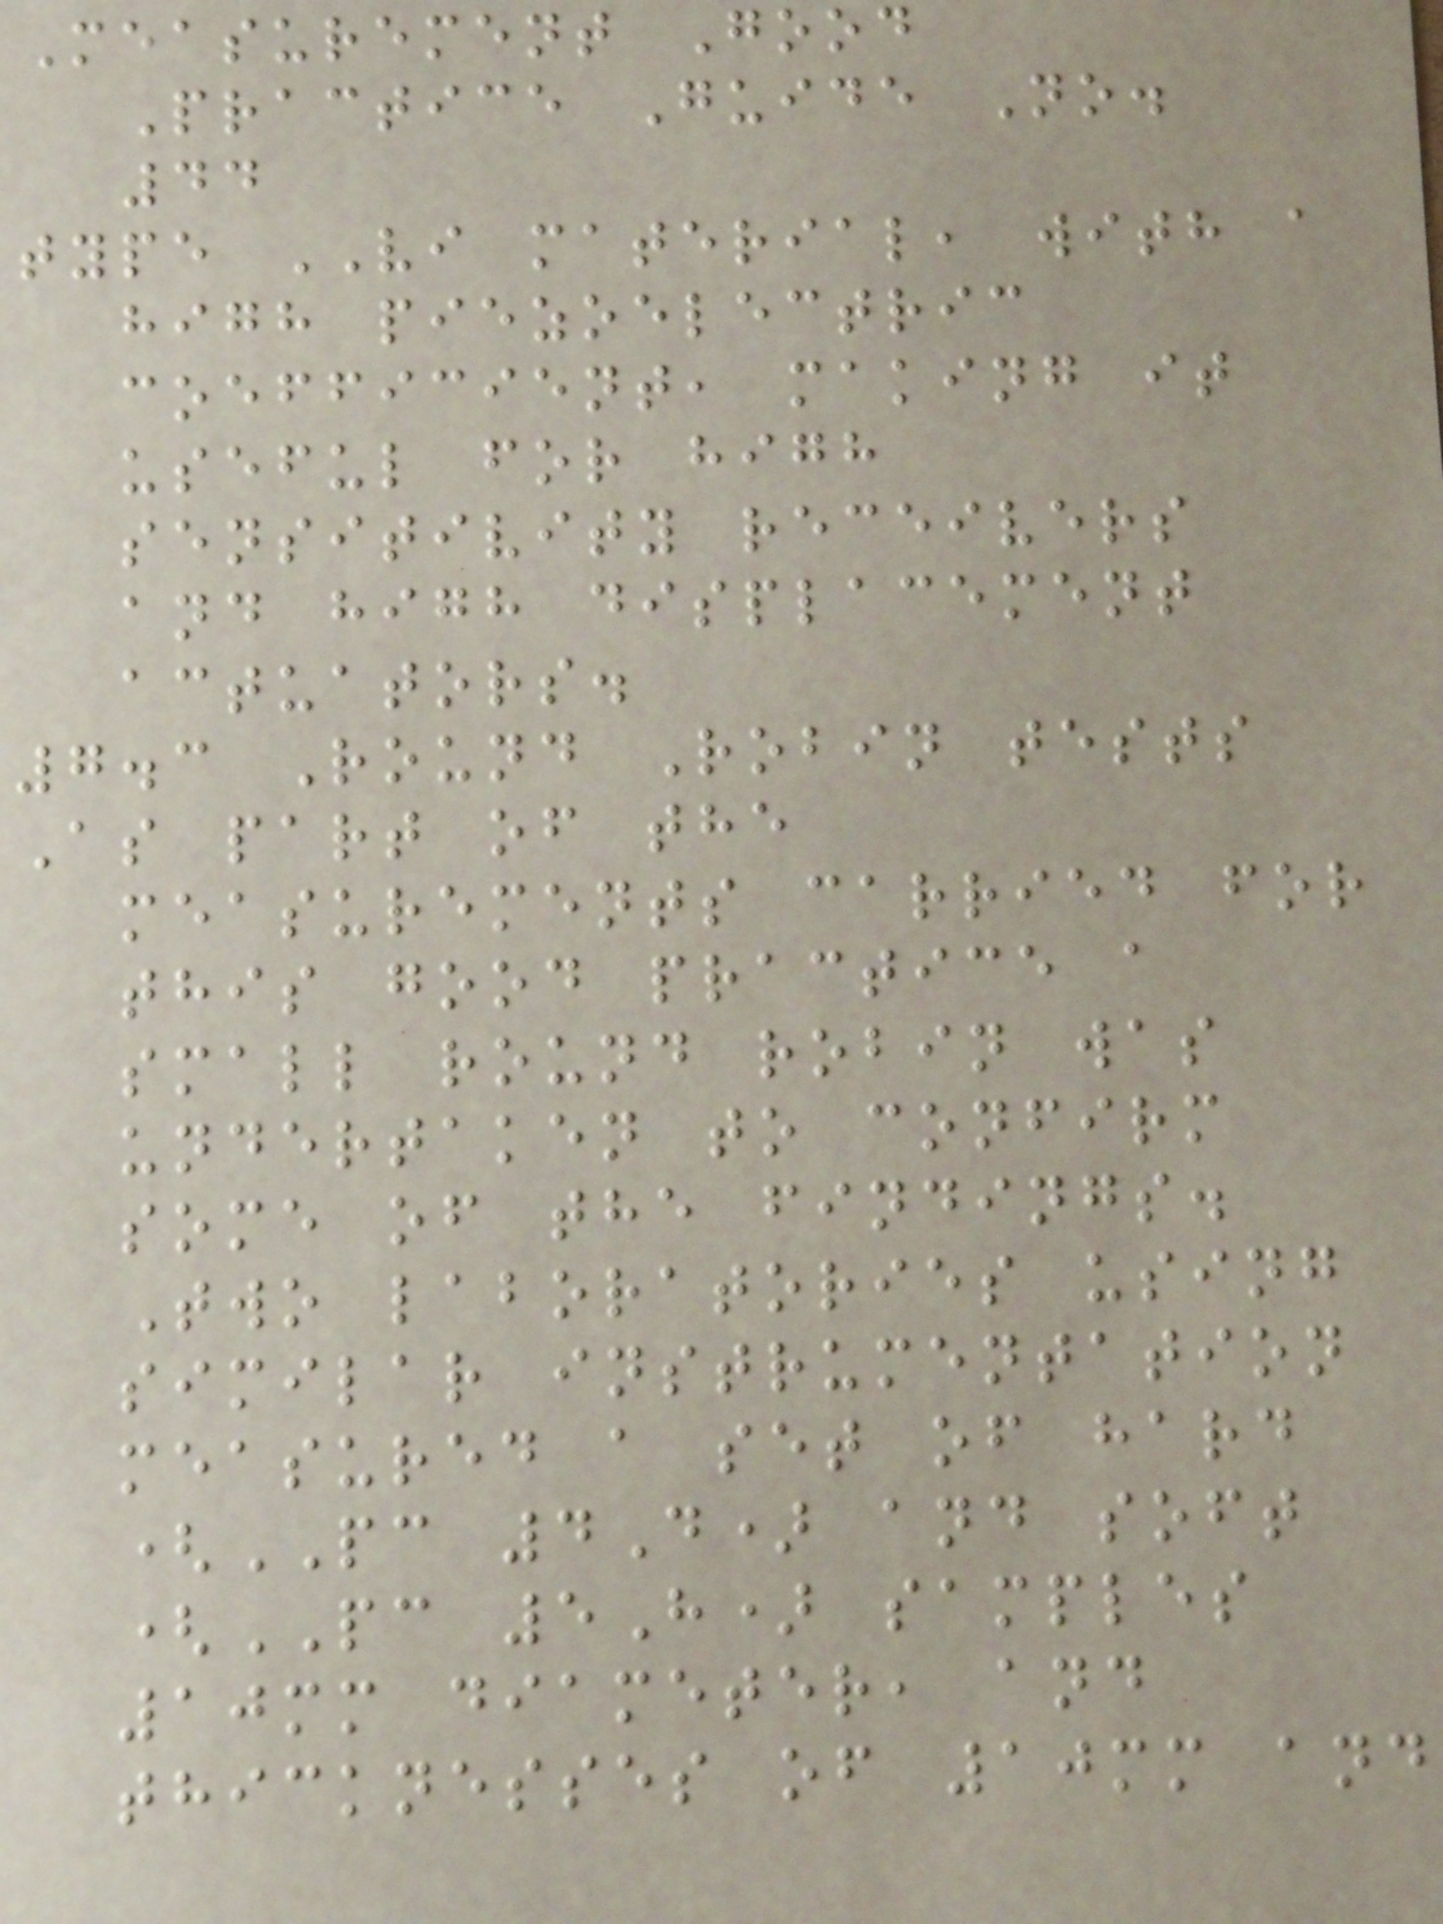Measurement Good
Practice Guide No.
44
type VI material, with a
high piezoelectric
coefficient, making it
useful for high
sensitivity receivers
and high displacement
actuators.
7.3 Round Robin tests
As part of the
measurements carried for
this good practice a
small round robin was
undertaken to confirm
some of the findings.
Two laboratories using
similar instrumentation
measured a set of hard
(PC 4D) and soft
(PC 5H) samples
10mm diameter, and
thicknesses of 10mm and
